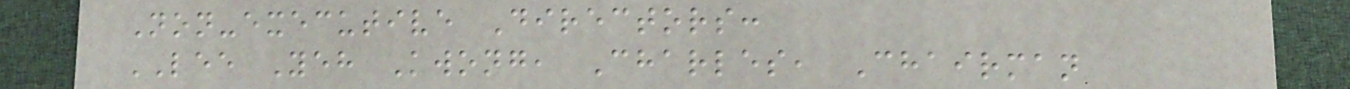Non-executive Directors:
LEE Yeh Kwong, Charles, Chairman
